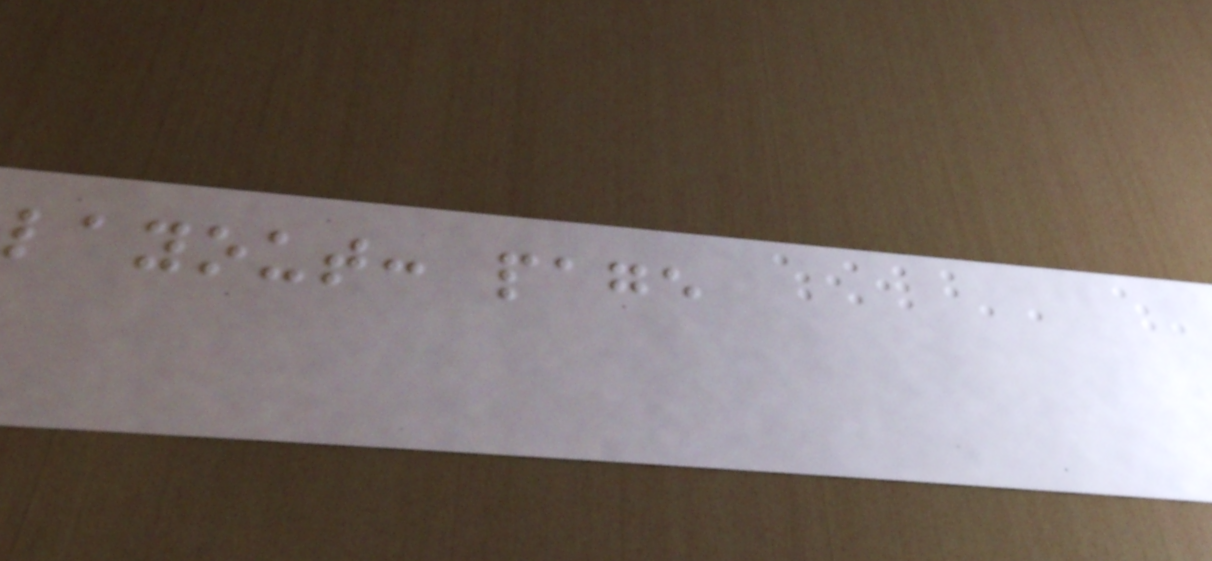layout: page
